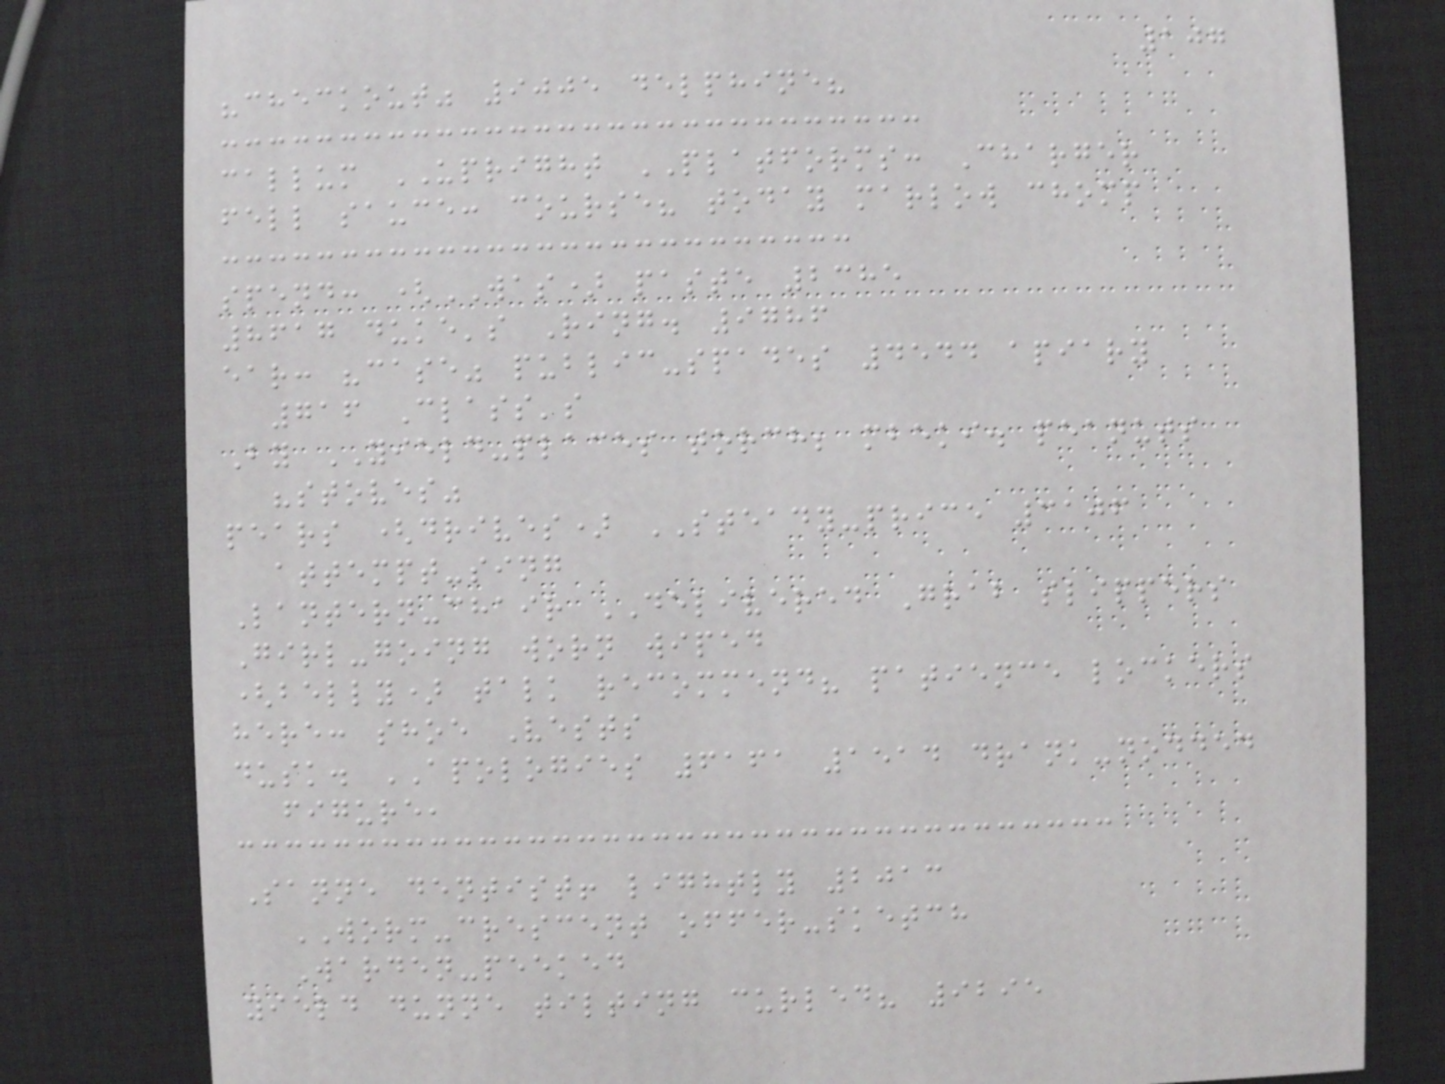107
"checkout" 9005 delphine?
callum UPRIGHT PLATFORMS: Charger
fell sauce: course? today marlow chomp
spend: (WAS) paste 2385
8617 duke's Ring. 9786
ear: "case" public-spades 4544 apiary
716 Class's
By YIELD-places torch; mbeki. peanuts
"stoves"
pears (drives) STEADY-price 3106
attempt-sing
Lantern-chair DELIVERED Grab slippers
Girl-going worn wiped
(belly) talk recommend? patience lockers
here: shoe Vests
dusk. APOLOGIES 6161 1514 drank-nodded
figure,
Sanne dentist! lightly 2013
WORM-crescent offer-sketch
Warden-peeked
yield dunne tilting curled? 9295
